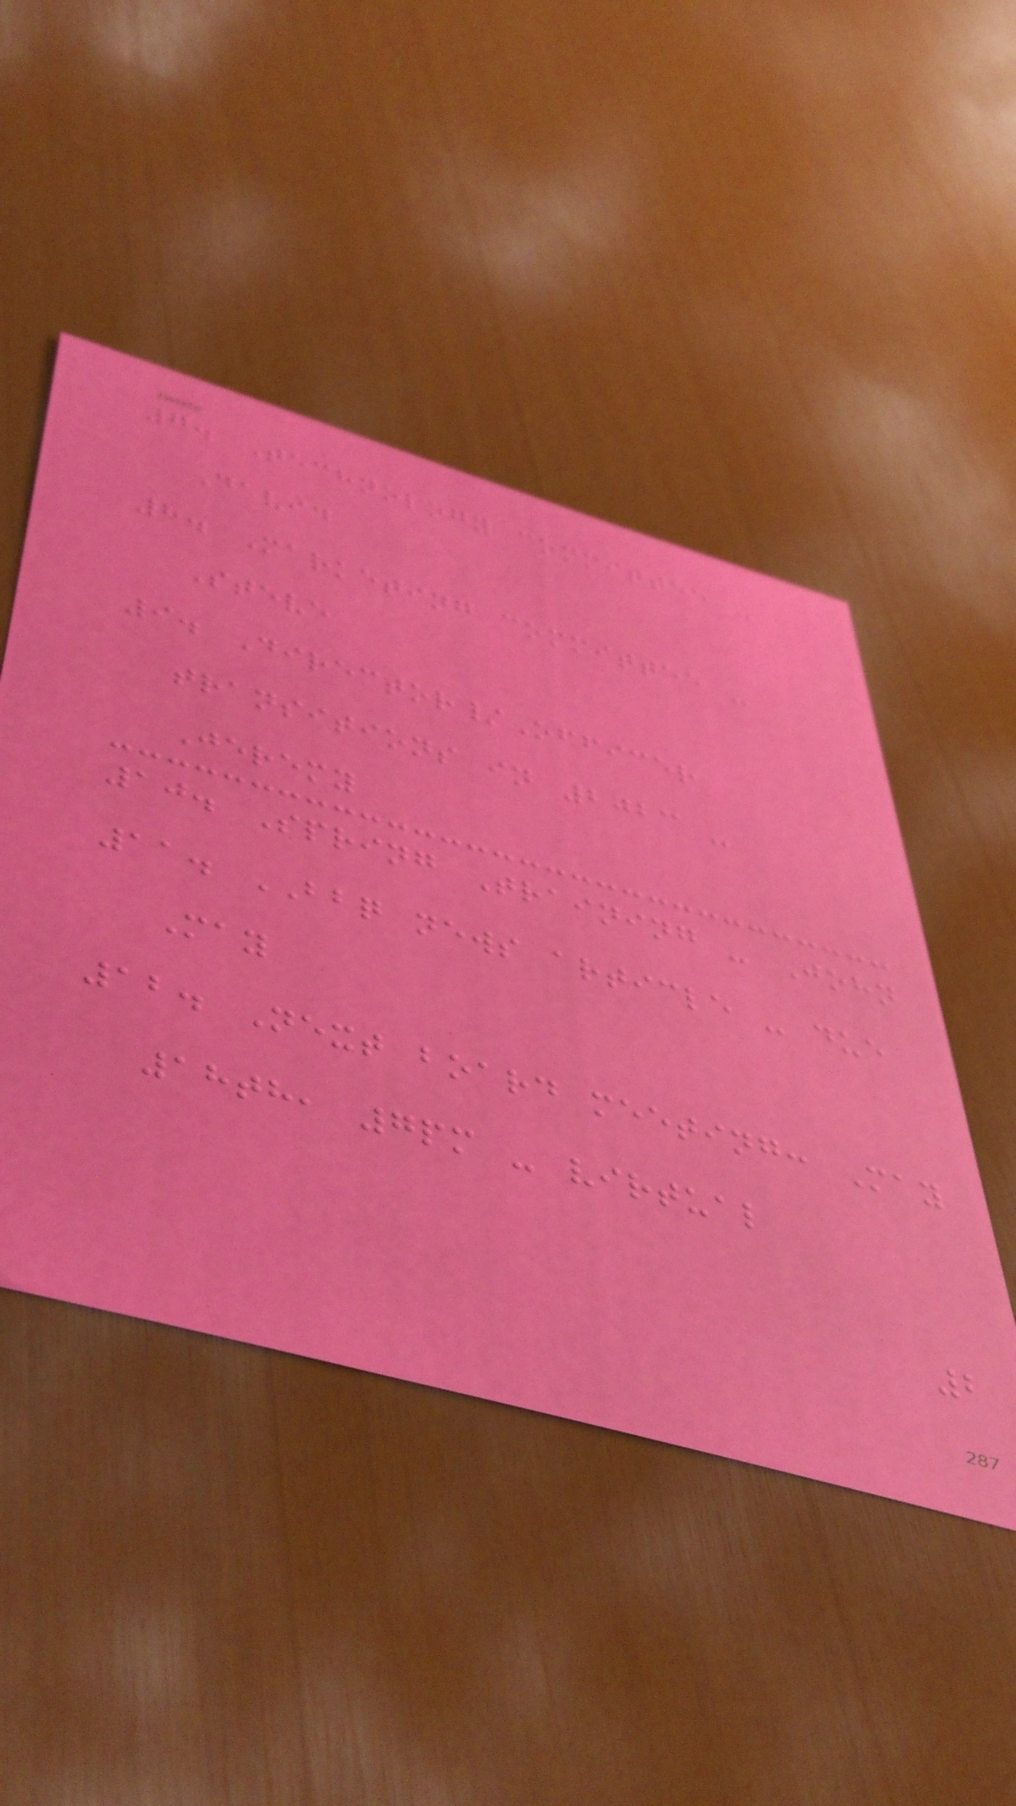7. Technology committee -
David
8. Marketing committee -
Steve
9. Director/Officer
transitions in 2023 -
Jeremy
10. Spring Training - John
11. BBQ news article - due
May
12. Next board meeting: May
18th, 7pm - virtual
2
